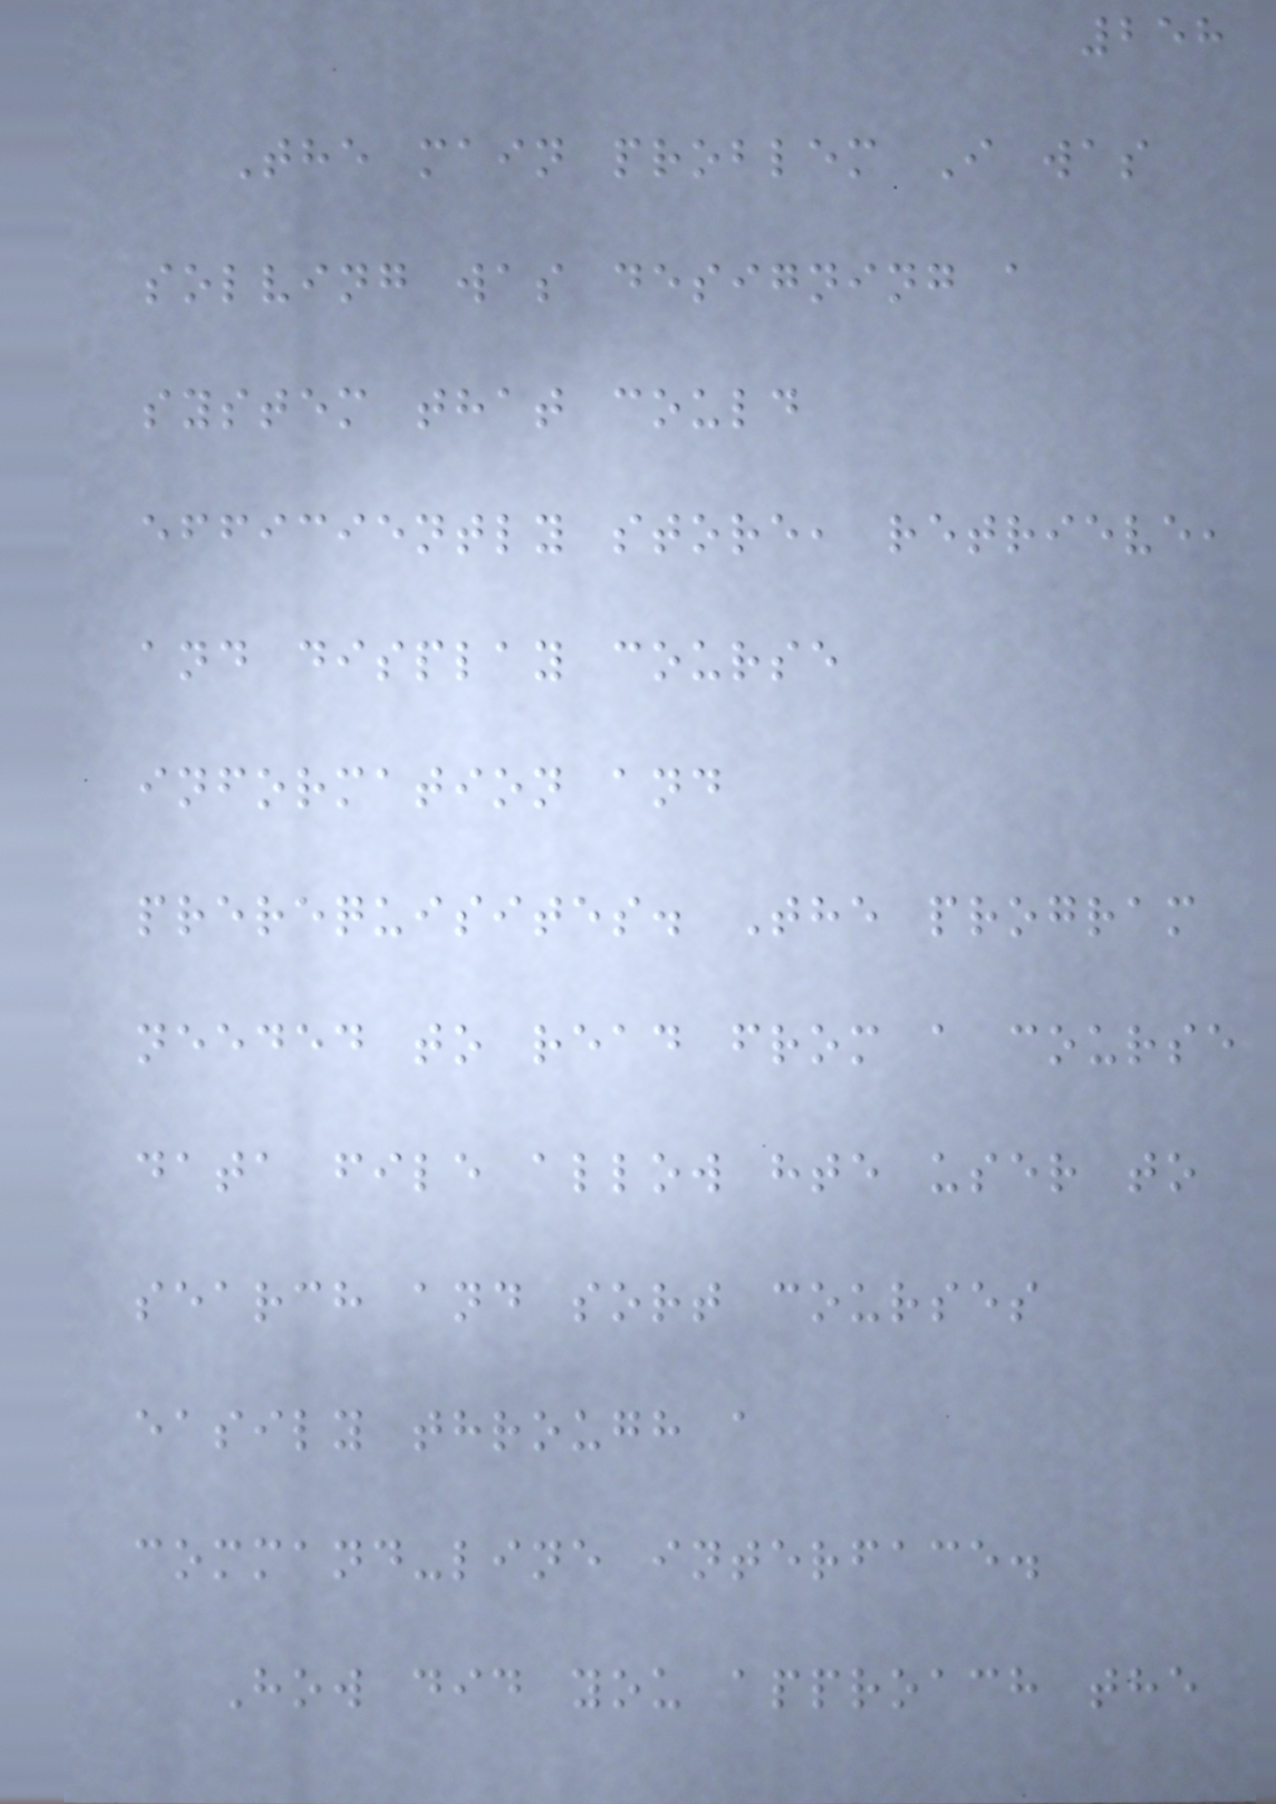258
The main problem I was
solving was designing a
system that could
efficiently store, retrieve,
and display course
information and
prerequisites. The program
needed to read from a course
data file allow hte user to
search and sort courses
easily through a
command-line interface.
How did you approach the
